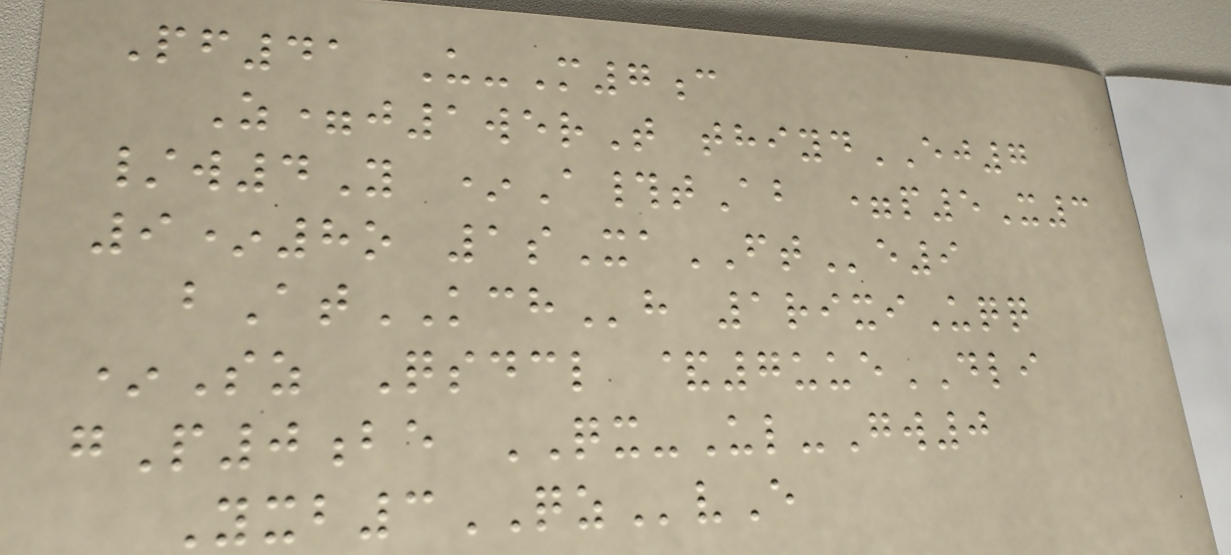Pf41 U-M7c
Z=j1werT thiydEJ7
/w4Y *A#tAb =p5X3
9*8o 1sXaFTe9
bAtKCHh 1rixiUqq
*Sz Qsdcl &7uueDLI
gP0be QX-Ul-Gw0
Yxb3QZvE
